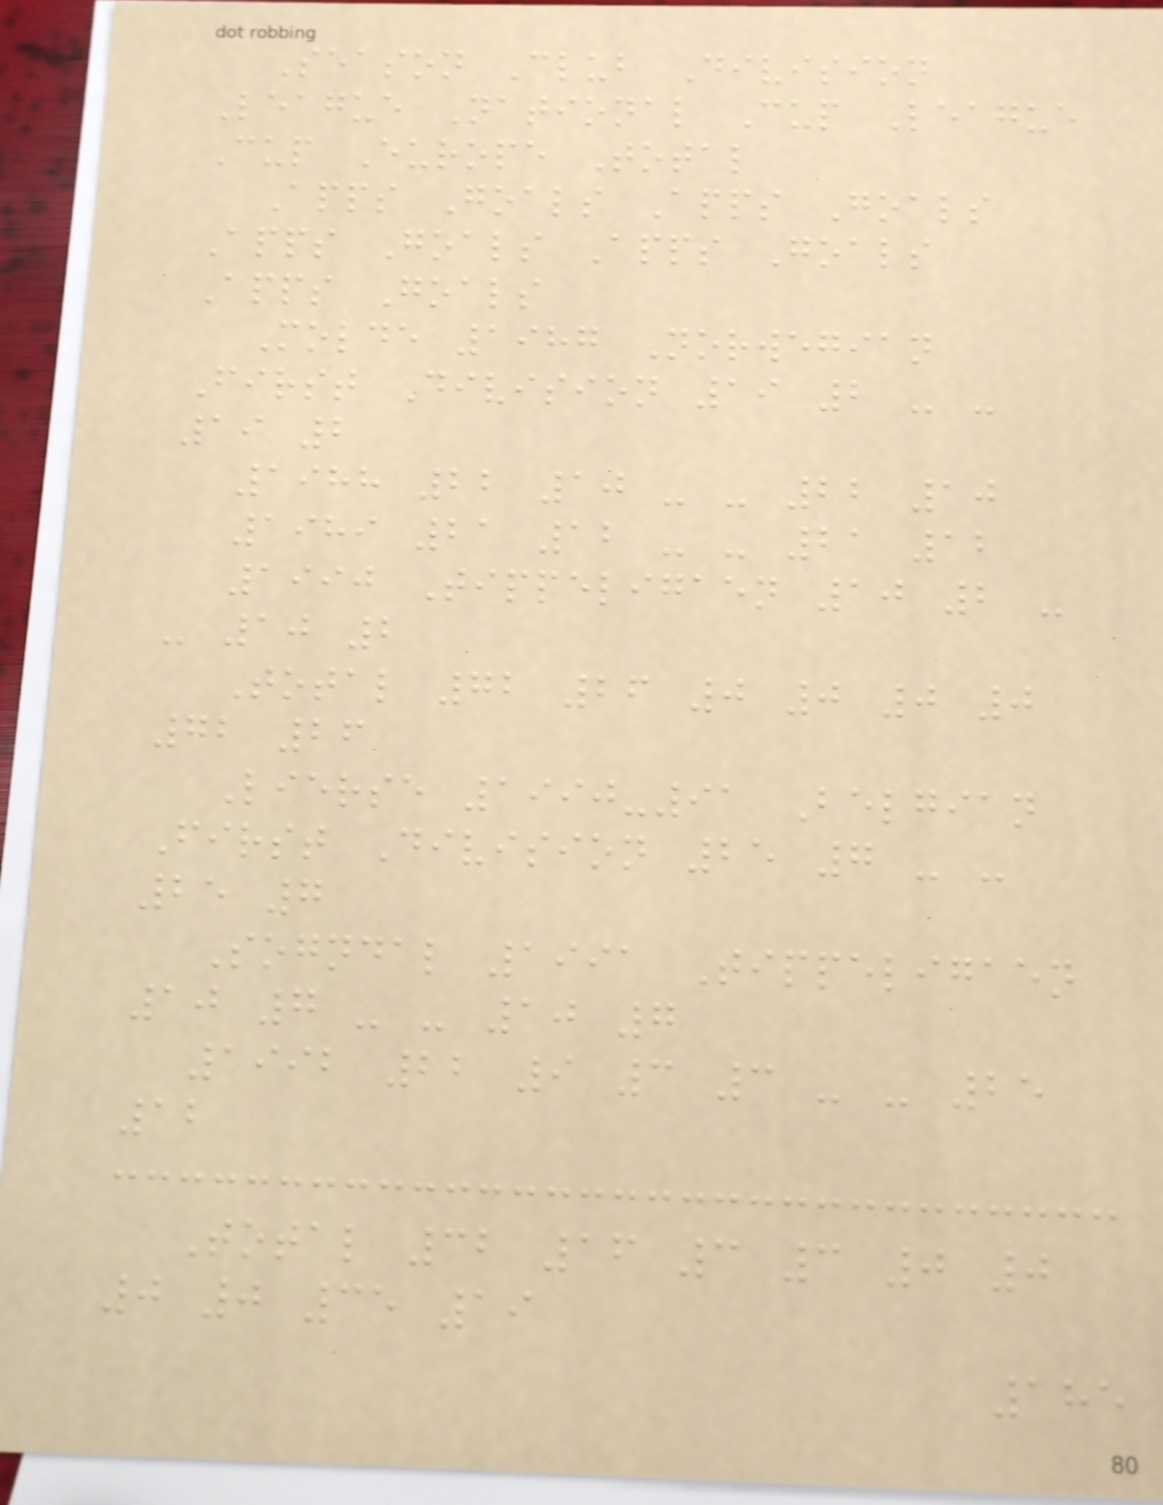Season Club Division
League National Cup League
Cup Europe Total
Apps Goals Apps Goals
Apps Goals Apps Goals
Apps Goals
Molde 1987 Norwegian
First Division 19 2 - -
19 2
1988 22 10 - - 22 10
1989 21 12 - - 21 12
1990 Tippeligaen 10 2 -
- 10 2
Total 72 26 0 0 0 0
72 26
Lierse 1990-91 Belgian
First Division 25 7 - -
25 7
Sogndal 1991 Tippeligaen
10 7 - - 10 7
1992 22 9 3 3 - - 25
12
Total 32 16 3 3 0 0
0 0 35 19
185
